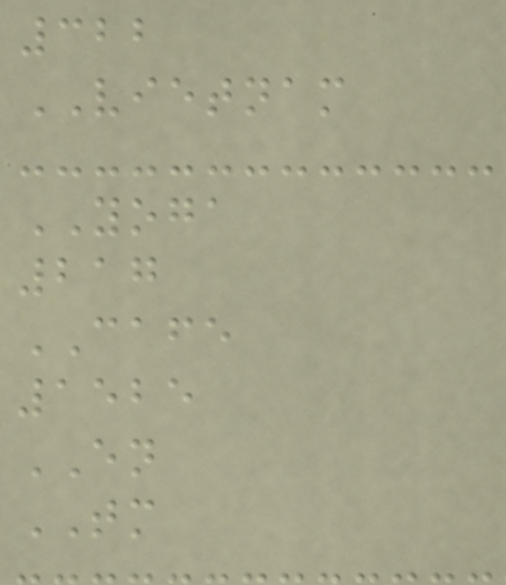322
VIETNAM
YOGA
217
CAFE
1525
EN
TM
